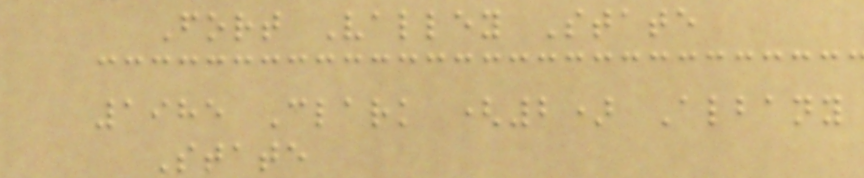Fort Valley State
1985 Clark (2) Albany
State
